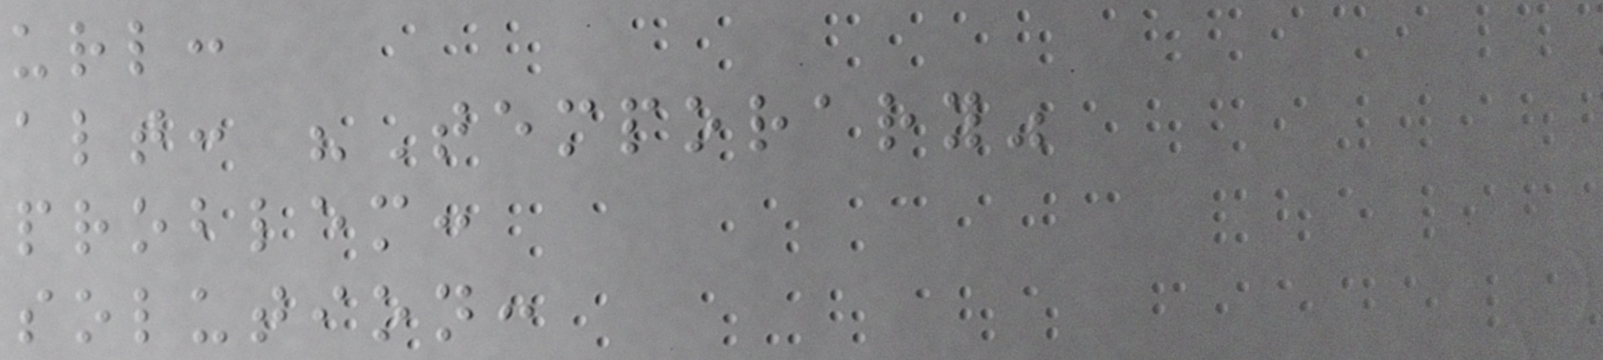url:
alt: "Temporary"
problem:
solution:
